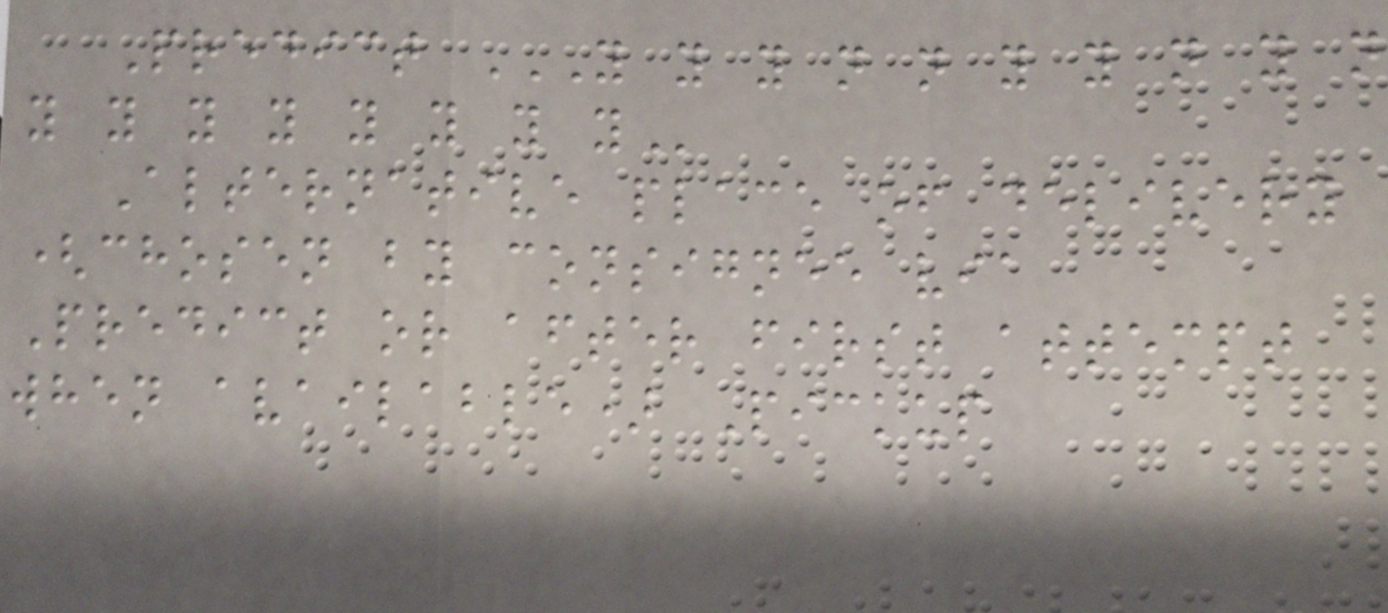Predict Y Y Y N N Y Y N Y N
Y Y Y Y Y Y Y Y
Alternative place of delivery
(chosen by consignee via
Predict or after first attempt
when available) Pickup
